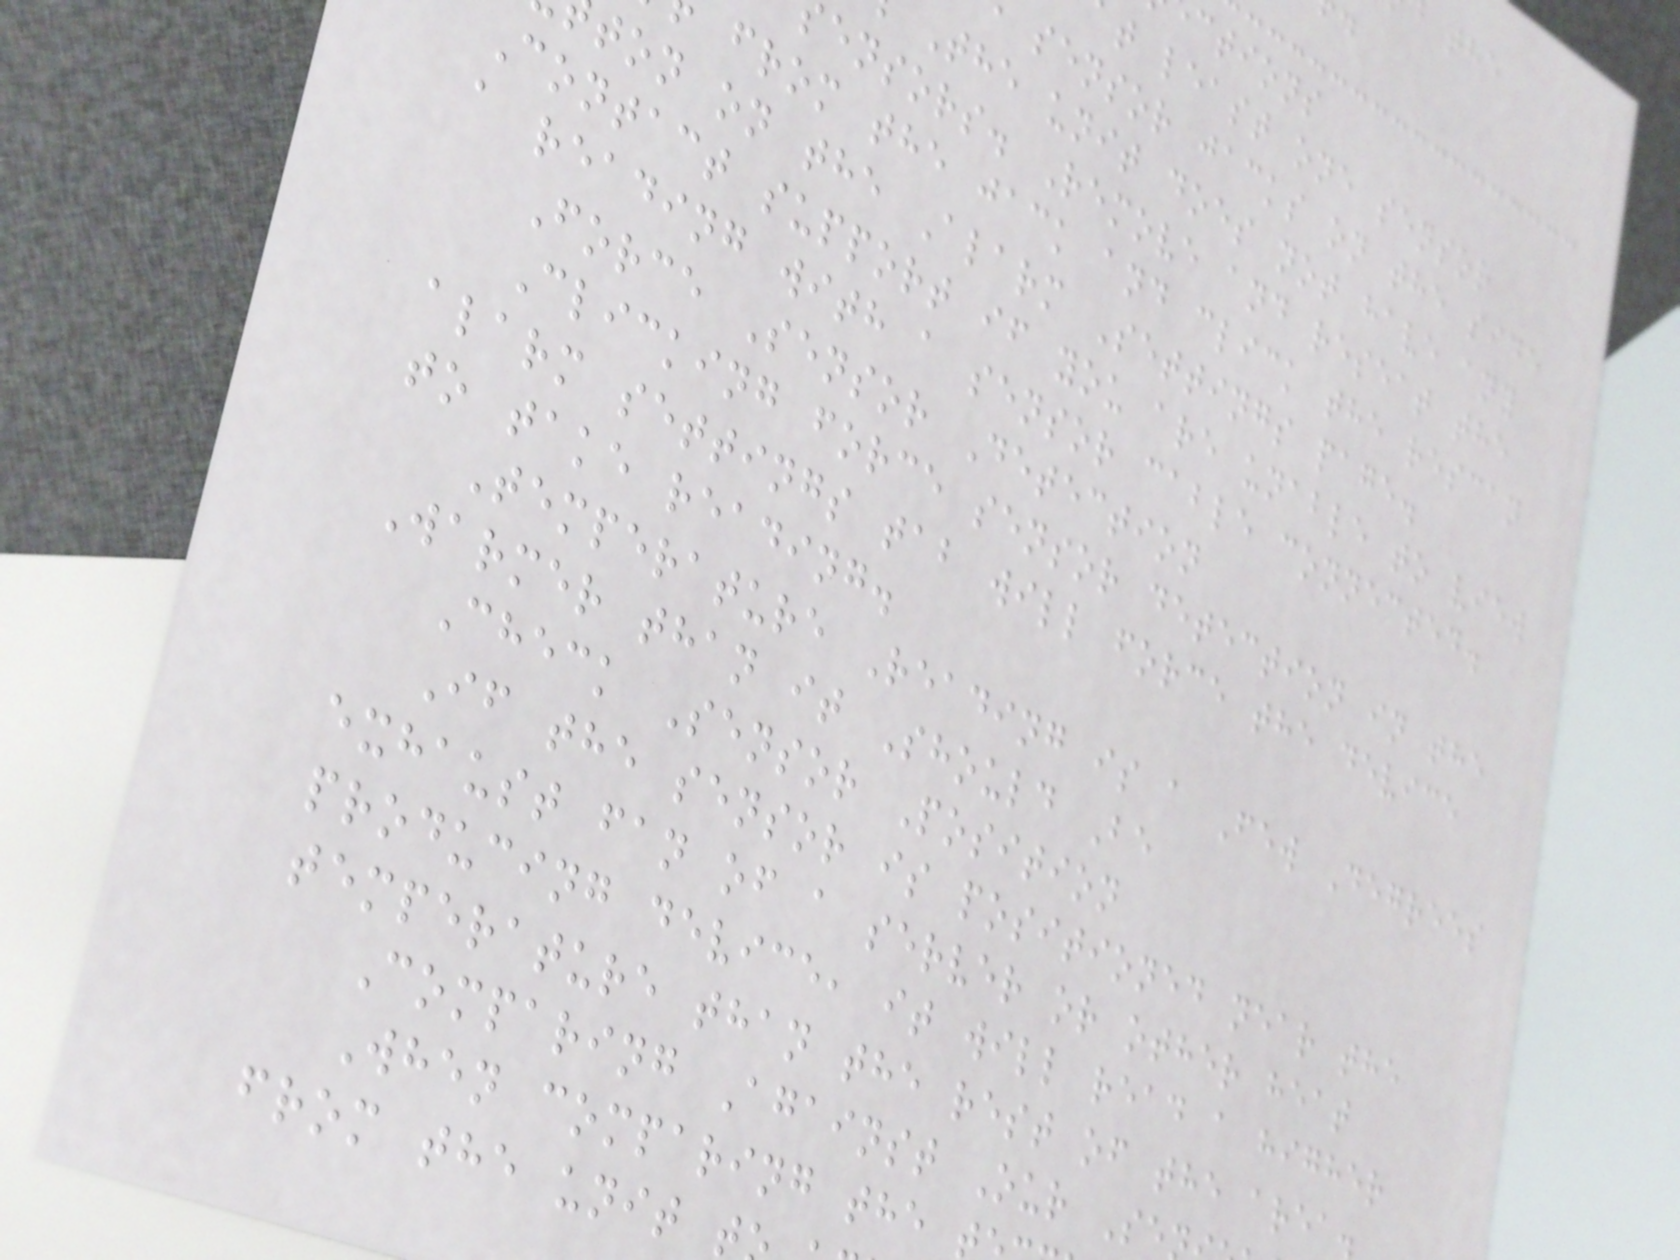t least one sensor
sensor jacks on the side
The unit does not have any
ensors. Remove and reseat the
from the jack and click the rescan
ton on the Alarm Settings page.
Contact support if you are unable to view
a reading with a sensor cable connected.
Force Sensor Detection
Clicking force sensor detection in the
alarm settings tab will force the device
to take reading.
Temperature Reading is a Few Degrees
Warmer than it Should Be
Check Sensor Position
If the sensor is positioned near the
exhaust fan of a server or other heat
producing device, it will read a higher
temperature than the rest of the area.
Comparing Against Our Se
When comparing the
from the unit t
